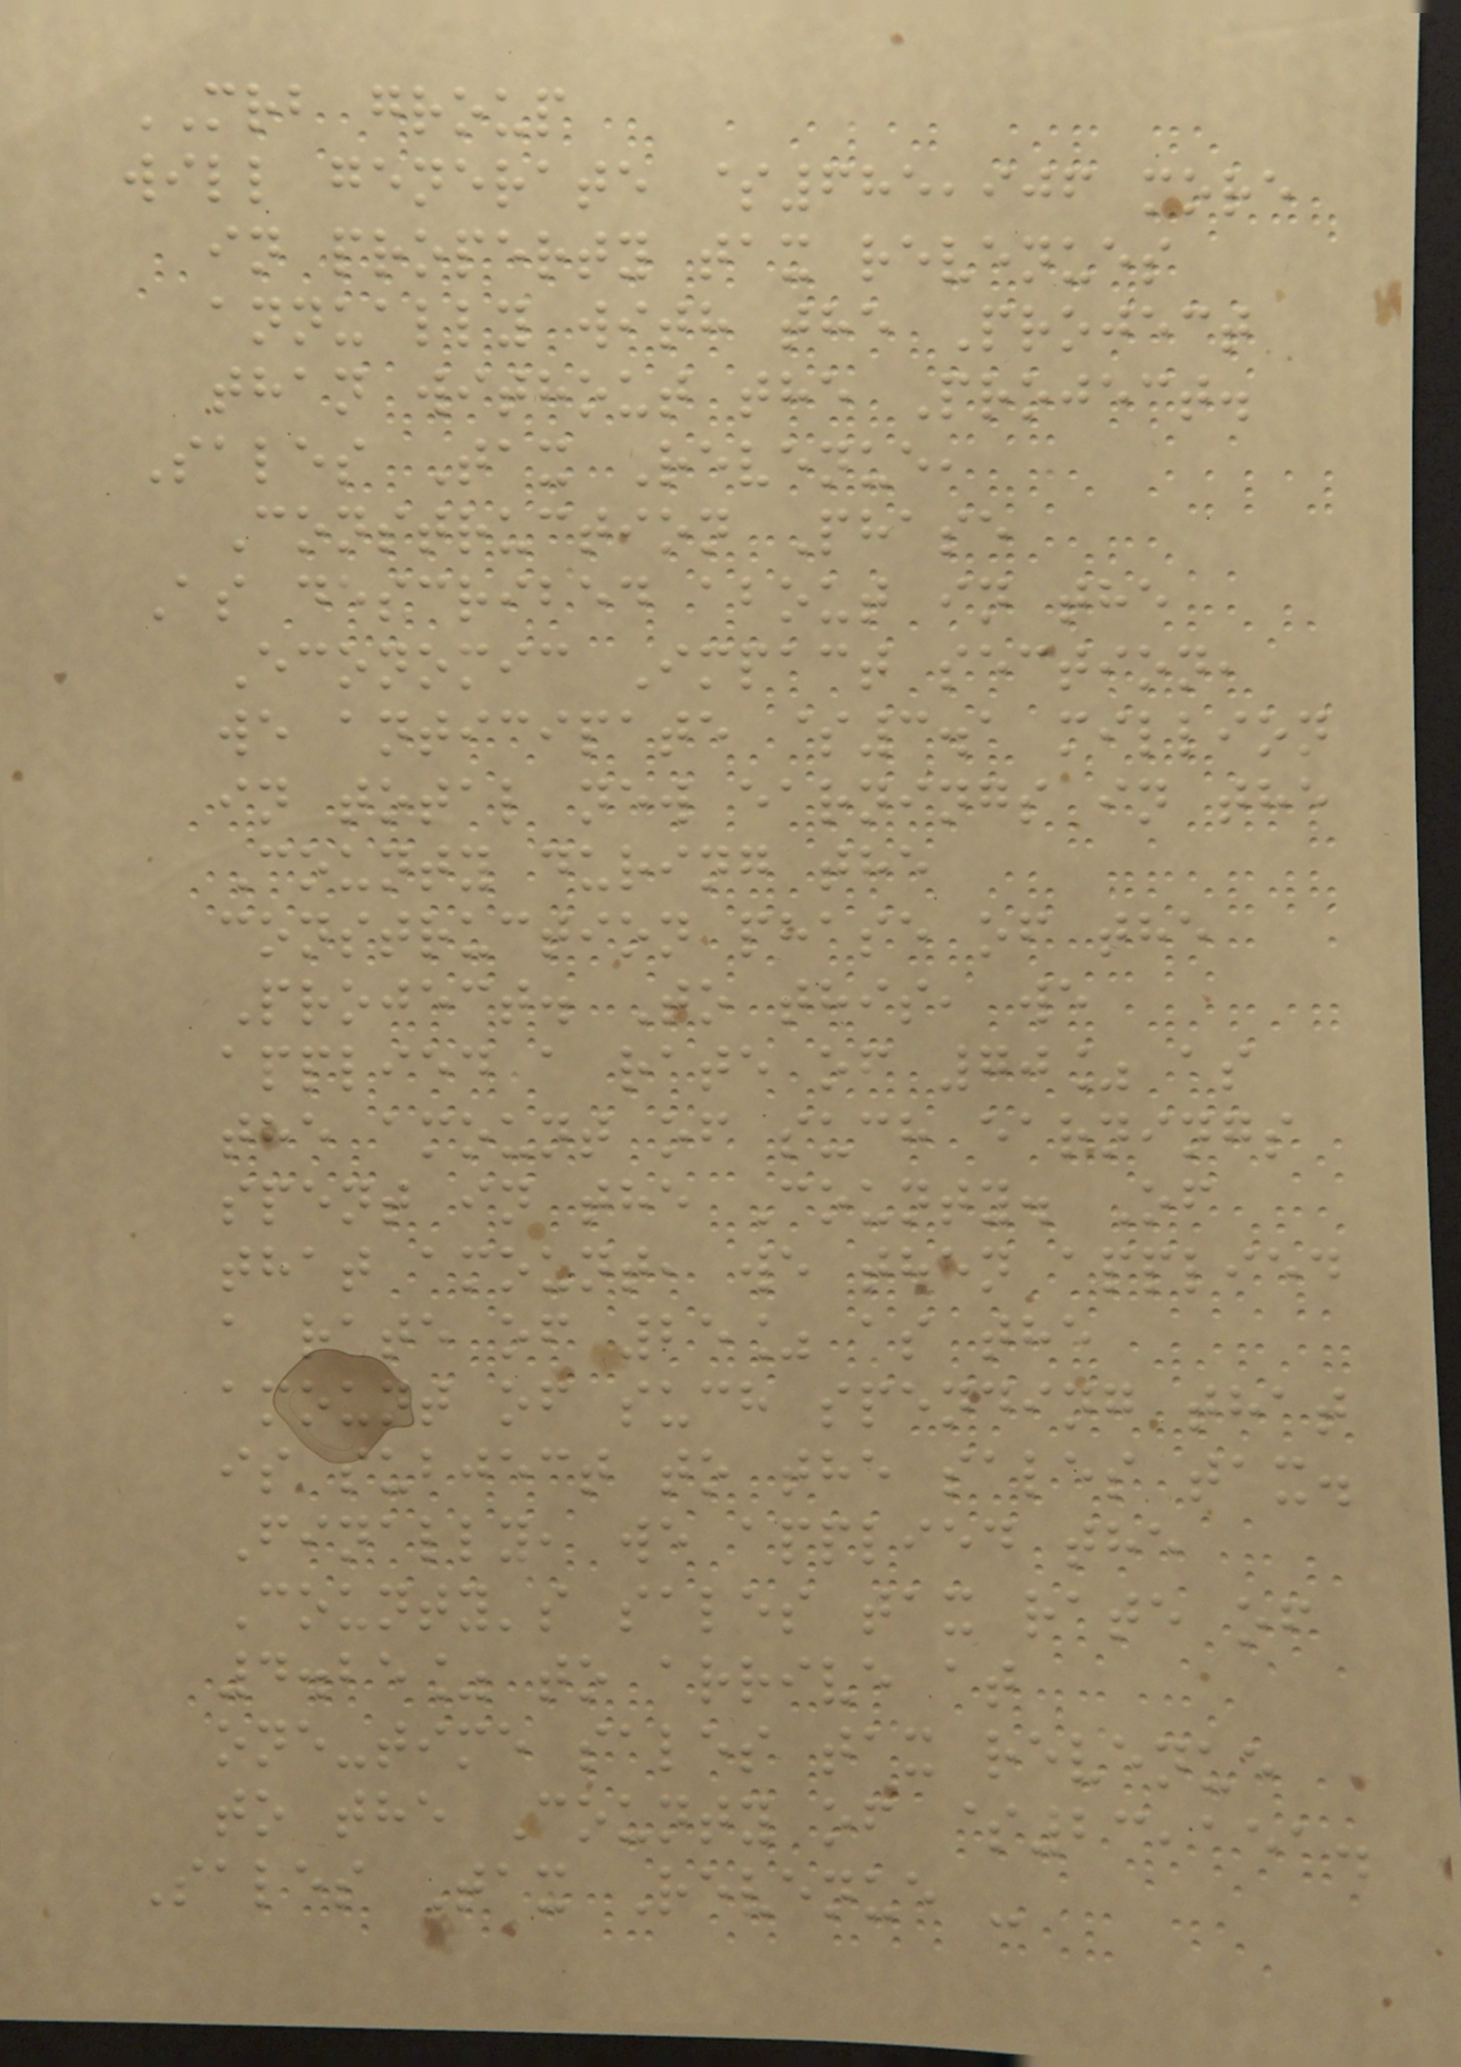MRB group
will generate $685,906 more
in property tax revenues
annually with the Project
than without the Project.
Sales Tax Revenue,
Construction Phase
As described about in the
Economic Impact section,
we anticipate $3.1 million
in total new earnings in the
County during the
construction phase of the
Project. To this, we
applied a rate of 70% as
the amount of such earnings
spent in the County. Of
that amount, we then applied
a rate of 25% as the
amount of such spending that
is subject to the sales tax.
Finally, we applied the
County's sales tax rate of
4.25% to arrive at
one-time sales tax revenue
to the County of $23,151.
Sales Tax Revenue -
